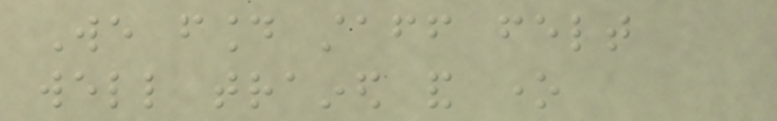We found staff felt
well trained and one
